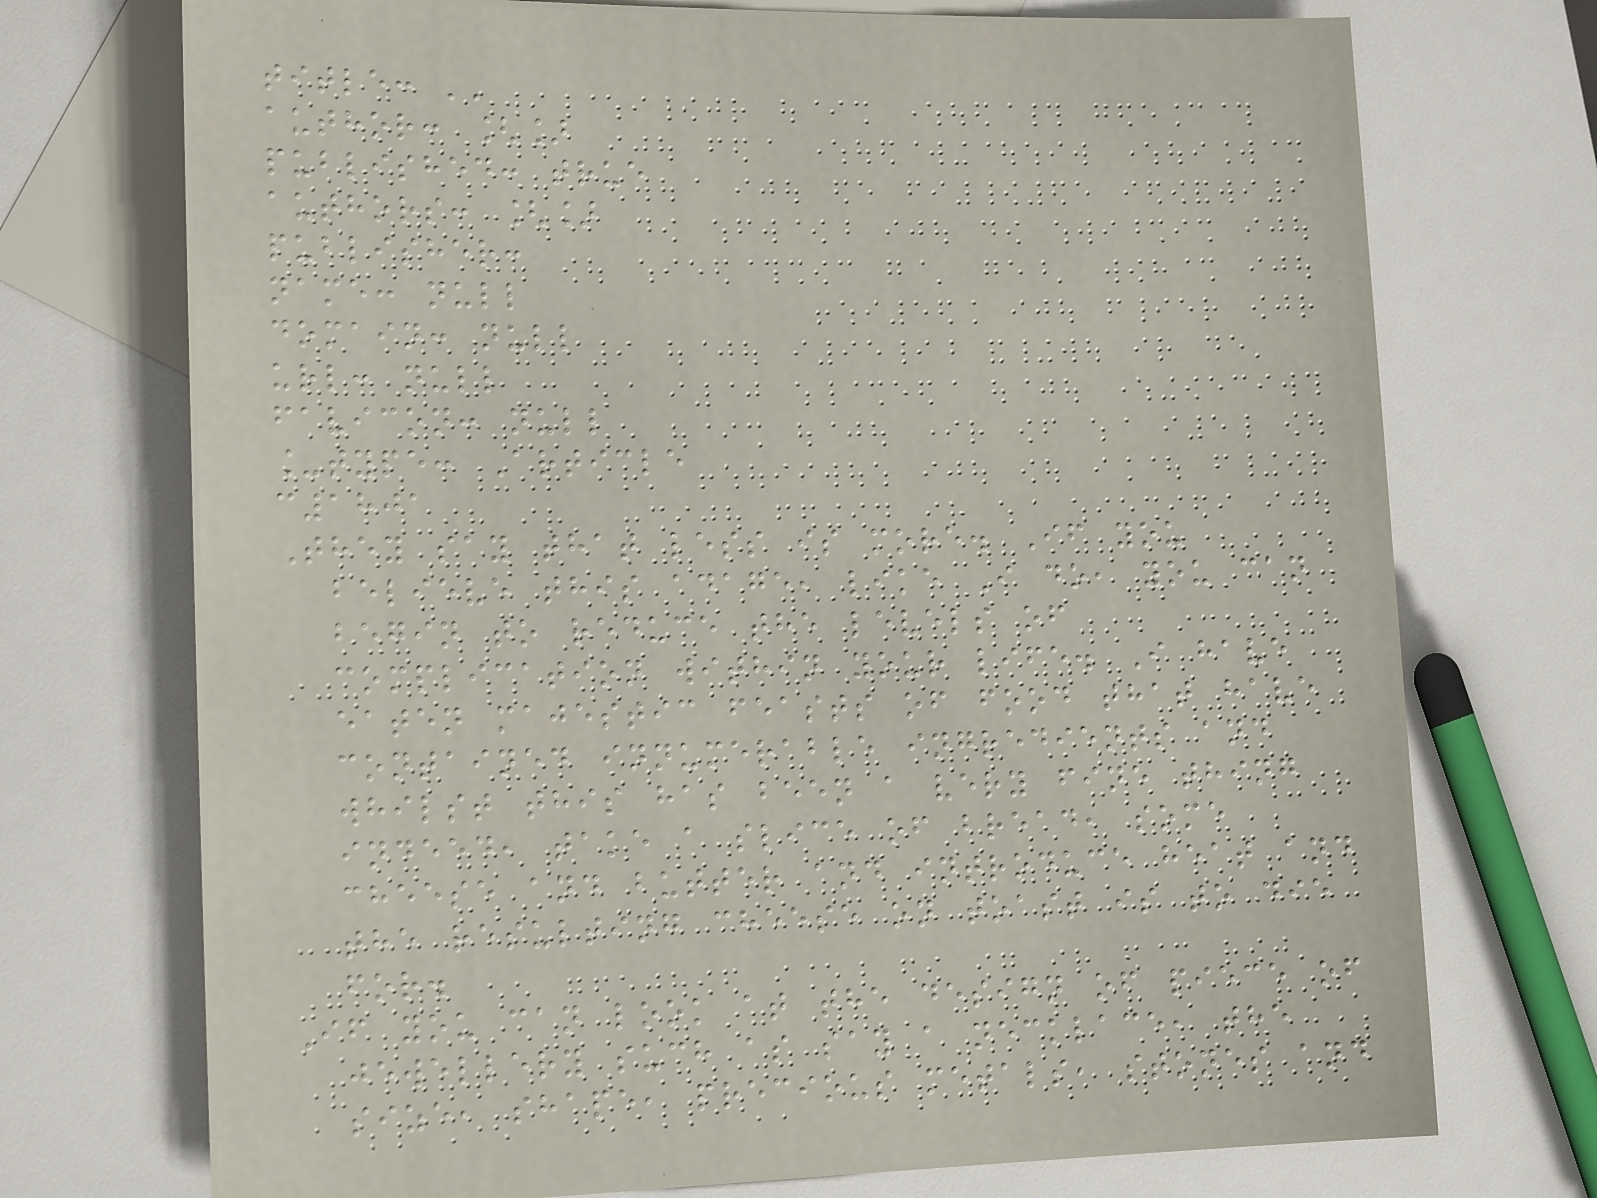title: ''
author: []
published: true
authors: []
publisher:
name: null
domain: null
url: null
favicon: null
_type: Article
c1801
They say that less is more. If you
believe this adage, like I do, you can
begin to reduce the levels of
complication within your life. I have
eaten majestic feasts of food that have
contained innumerable ingredients and
whilst this has been a very fine thing
indeed, take a slice of bread, some
cheese and butter and introduce heat and
the resulting cheese on toast is to die
for.
If you can look at the design of piece of
jewellery such as say a necklace, the
size, shape, precious metals, stones and
